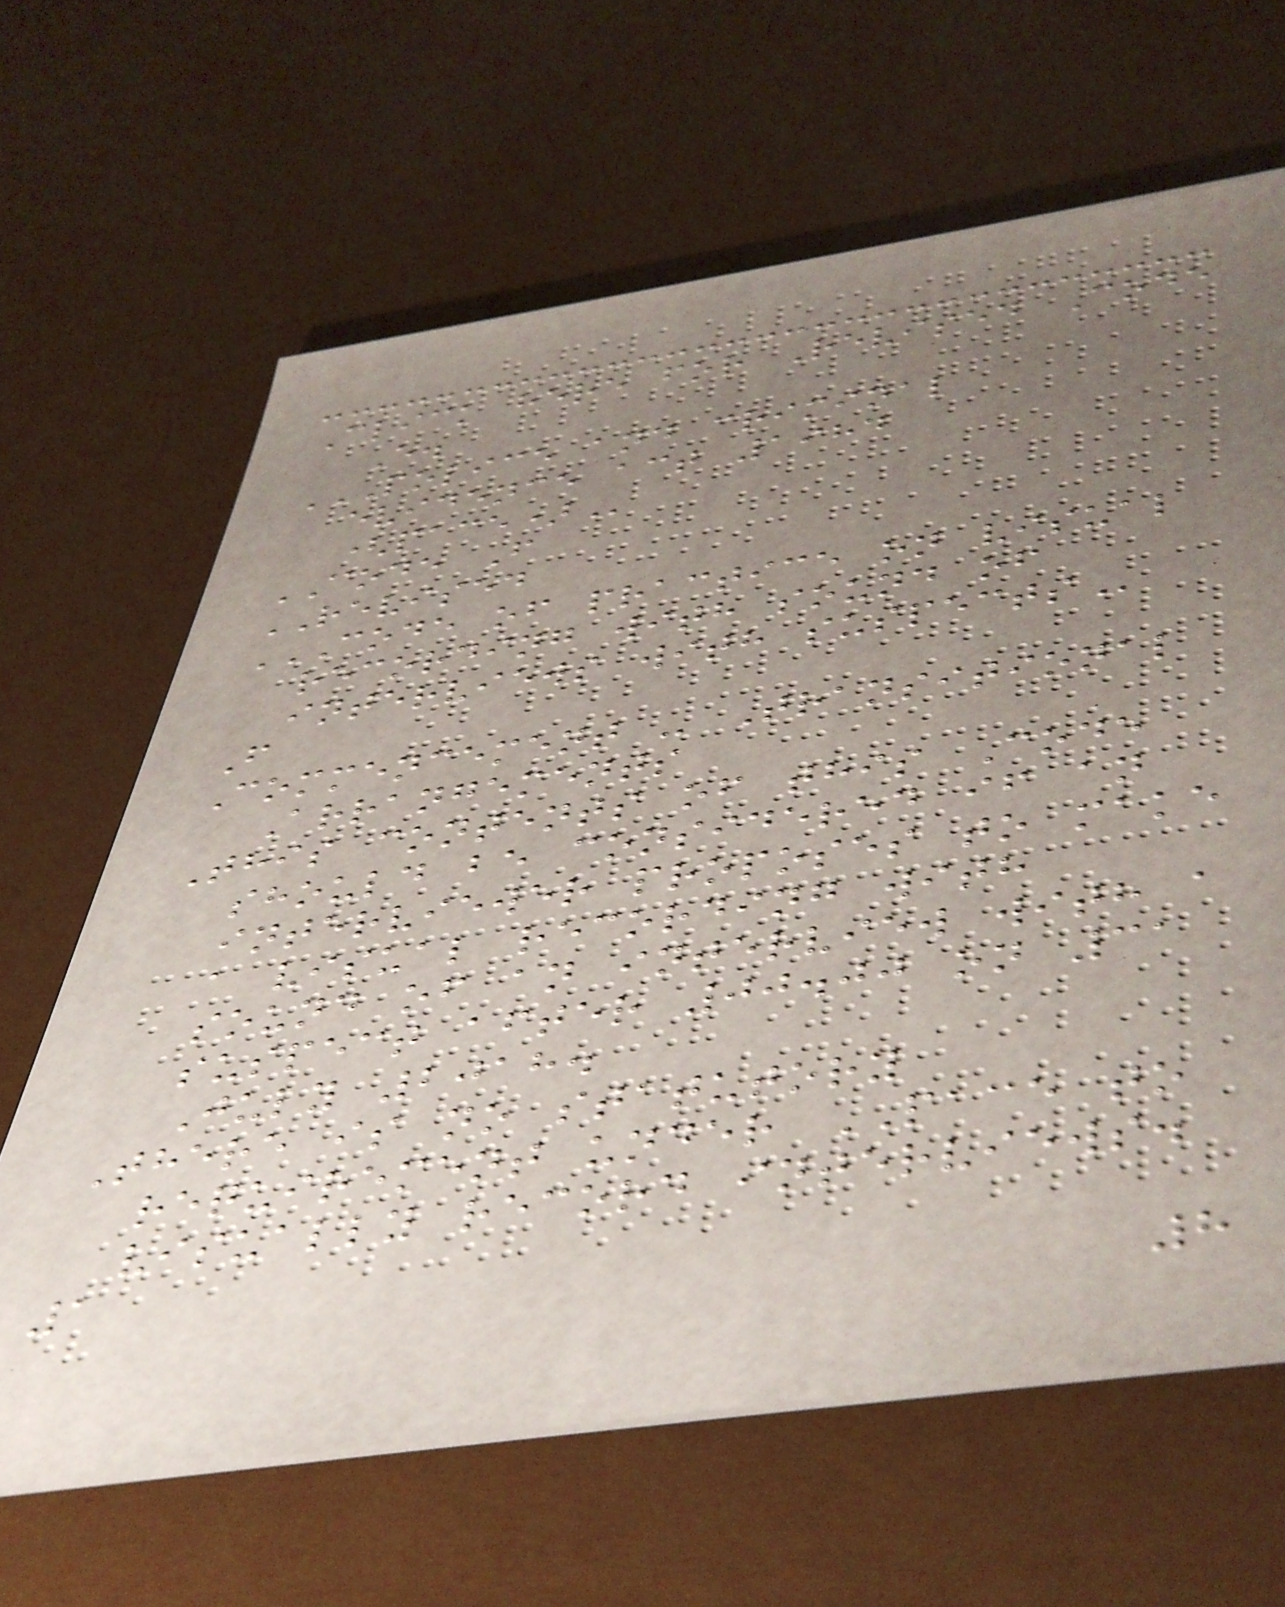Click here for Revised Code
E.
POLICE AND CRIMINAL
EVIDENCE ACT 1984
(PACE)
CODE F
REVISED
CODE OF PRACTICE ON VISUAL
RECORDING WITH SOUND OF
INTERVIEWS WITH SUSPECTS
F
Commencement - Transitional
Arrangements
This contents of this Code
should be considered if an
interviewer proposes to make
a visual recording with
sound of an interview with a
suspect after 00.00 on 31
July 2018.
There is no statutory
requirement under PACE to
visually record interviews.
1
8
